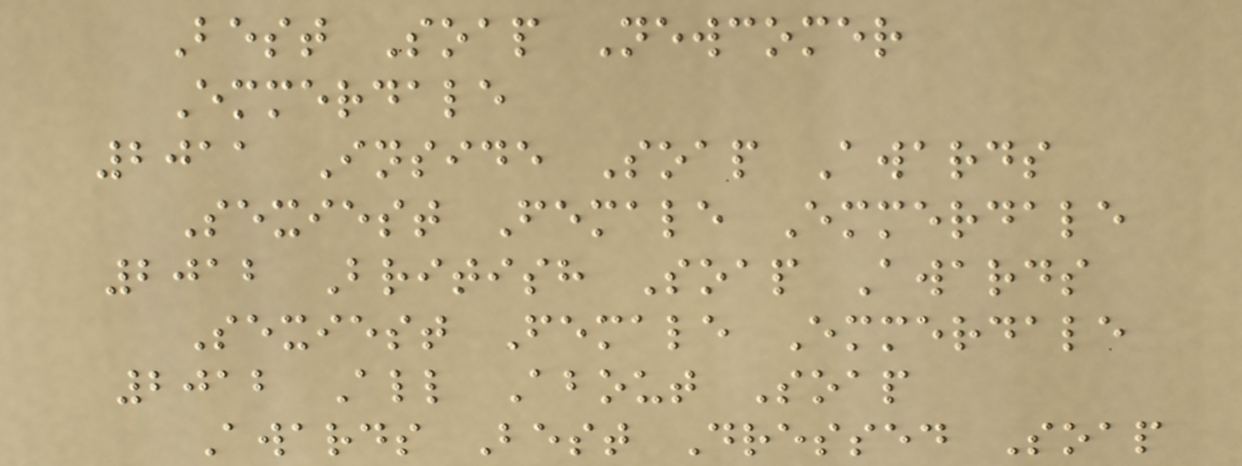Best Soap Newcomer
Emmerdale
2011 Inside Soap Awards
Sexiest Female Emmerdale
2012 British Soap Awards
Sexiest Female Emmerdale
2012 All About Soap
Awards Best Dressed Soap
